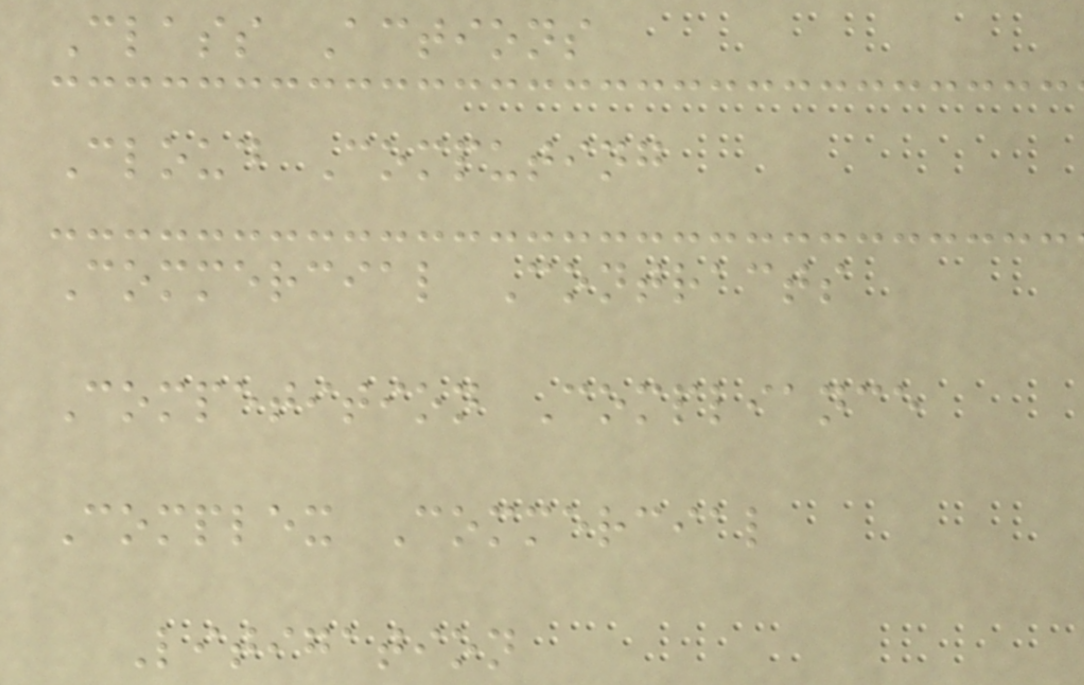Class Actions
Cloud Computing
Commercial Contracts
Competition Compliance
Complex Commercial
Litigation
